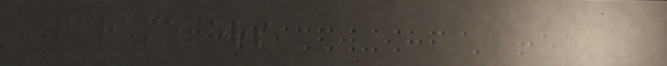PARAMETERS
